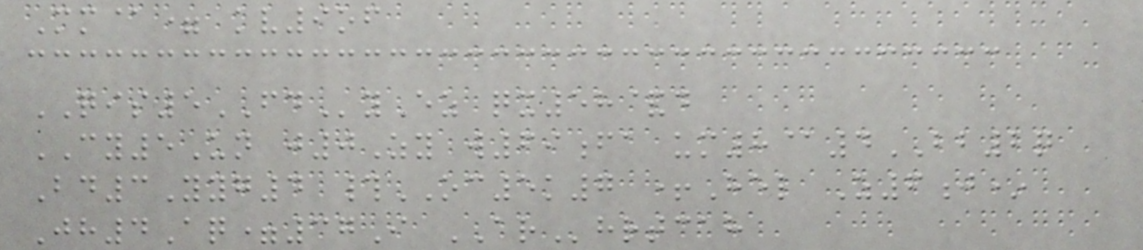Mm@= kv9of
QIS5FDyEz qx58&d
CY5Un j0Zy w69fa um8@4BB2q
Bd3Yyg4 #OC5k7 +Hel Z6j*
Jh4Aq=37I ARhrtcah
